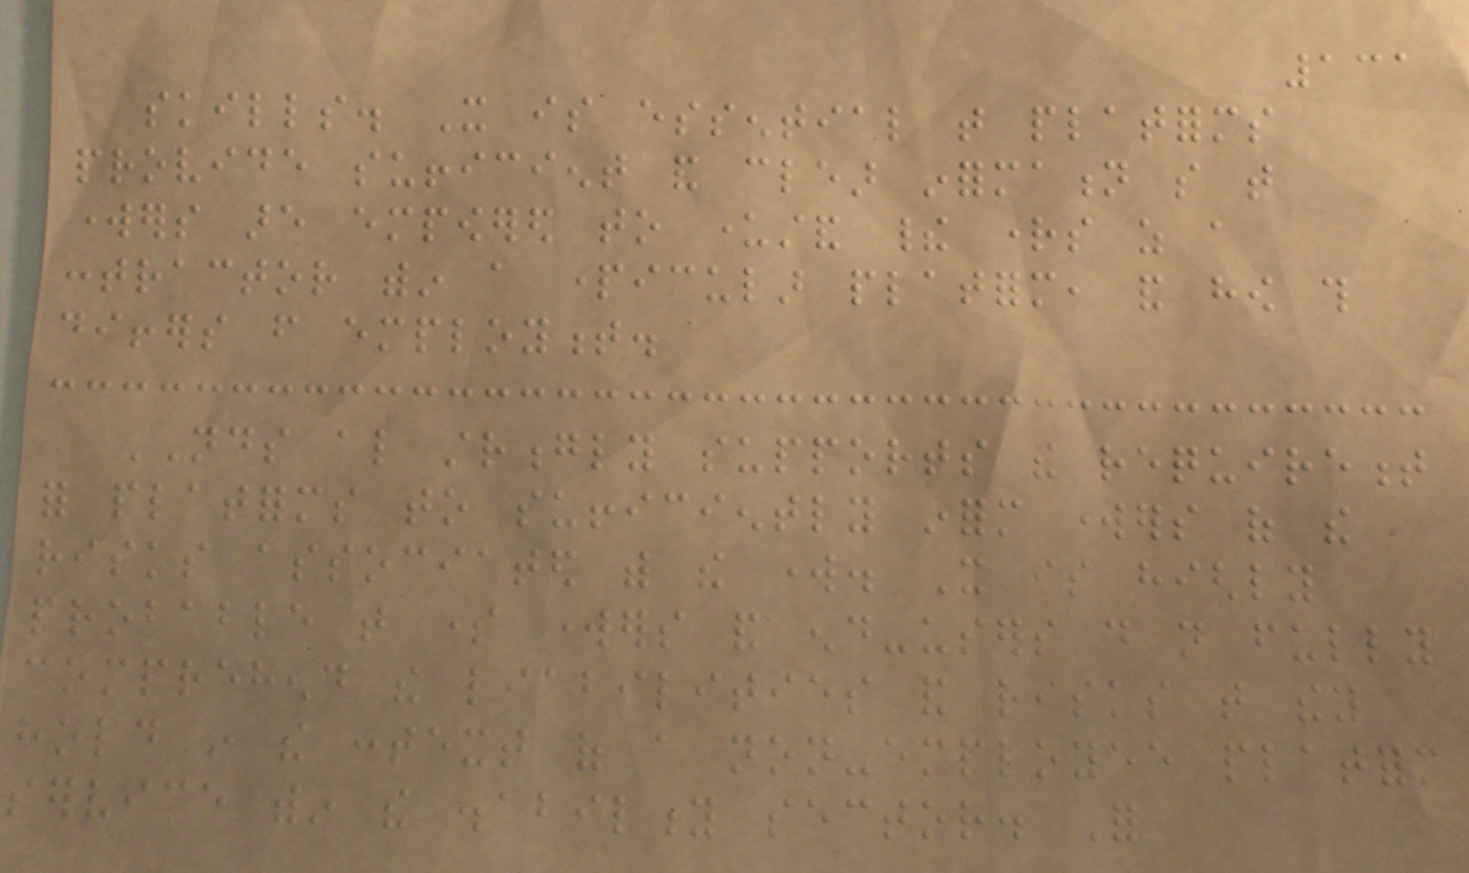131
skills. It is essential that platforms
provide sufficient and clear information so that
workers are empowered to understand their rights as a
contractor within a particular platform, and how this
differs from employment.
NDS also strongly supports the requirement
for platforms to sufficiently inform workers of the
risks associated with the work. It is highly
probable that some workers and end-users do not fully
comprehend the liabilities and risks that they
hold in the context of a non-employee platform
service within the disability sector. For
